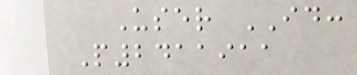User ID:
P2411911
